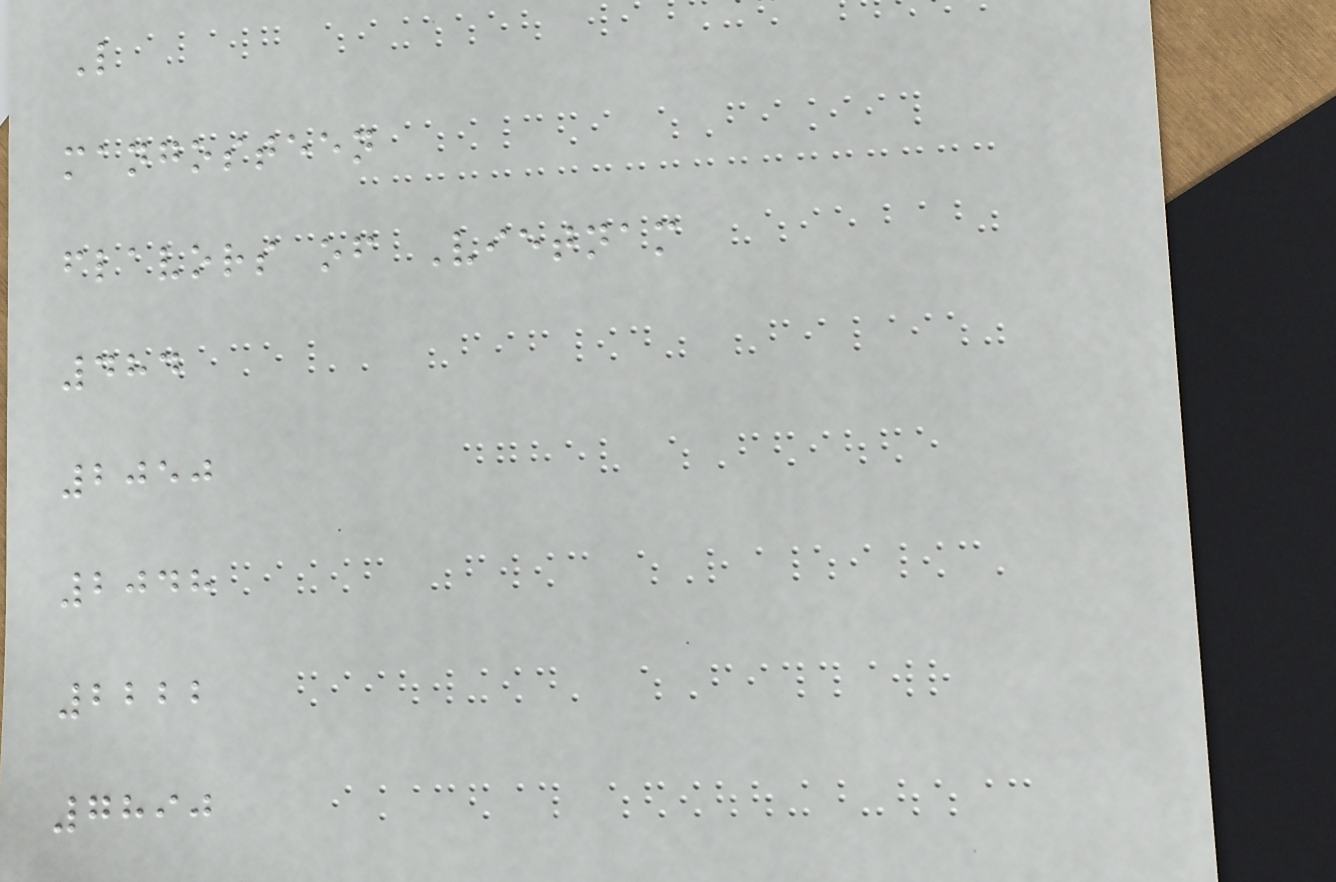L
mangosteen
flavors of Vietnam
484
2050
2048
2222
7890
